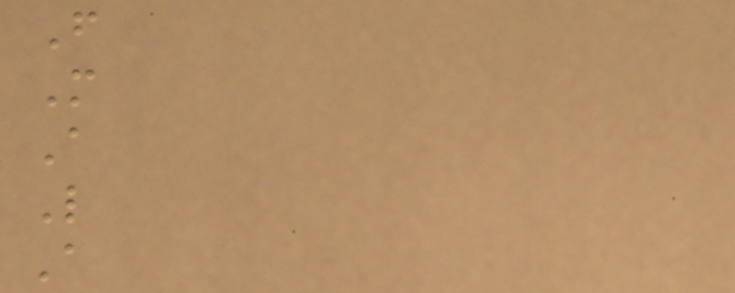F
M
A
L
A
